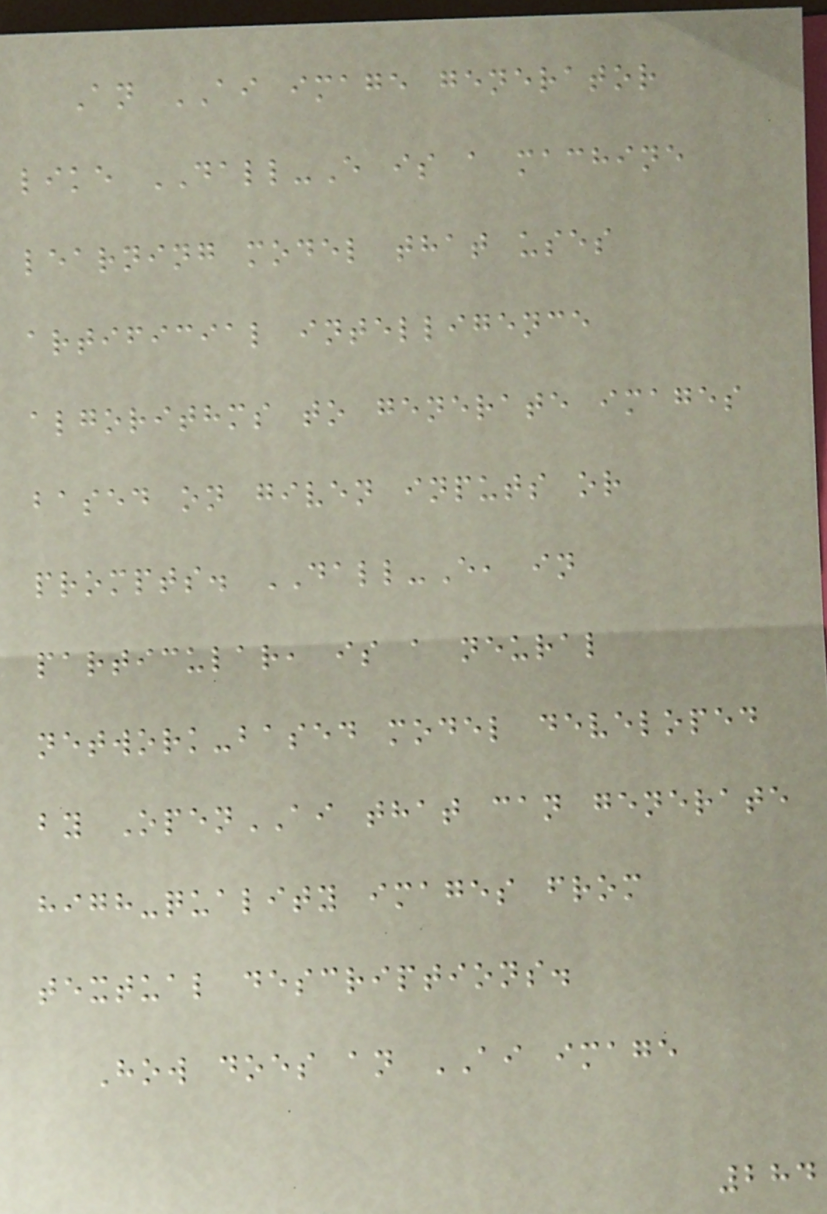An AI image generator
like DALL-E is a machine
learning model that uses
artificial intelligence
algorithms to generate images
based on given inputs or
prompts. DALL-E, in
particular, is a neural
network-based model developed
by OpenAI that can generate
high-quality images from
textual descriptions.
How does an AI image
284
